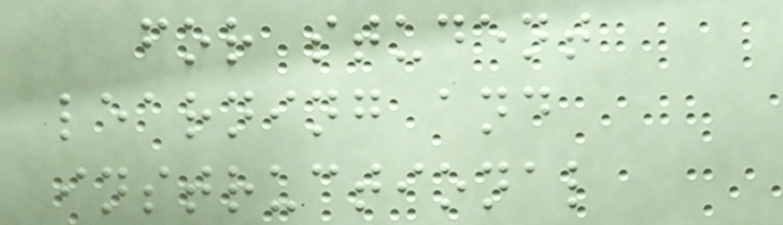for student
learning and
instructional
